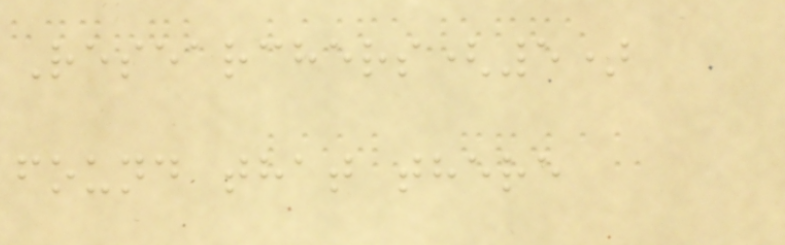Researchers(5)
found that there
